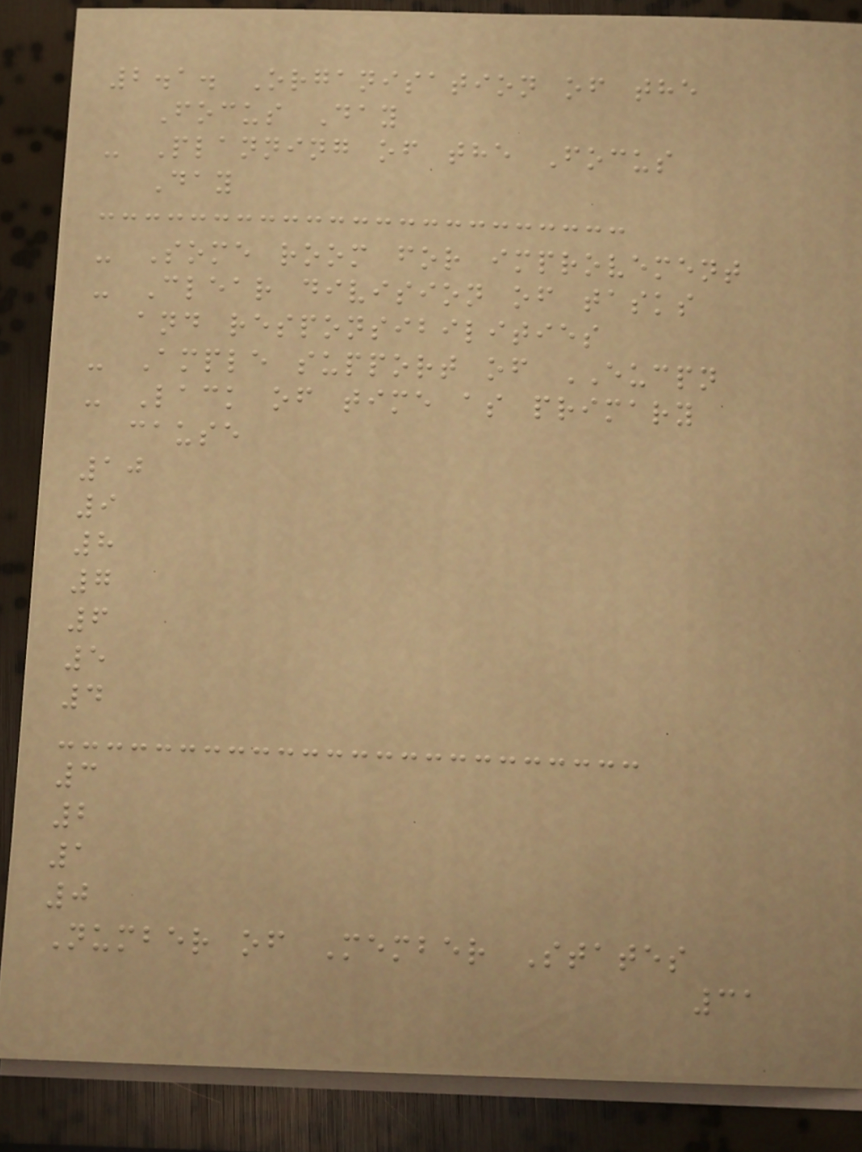2.1. Organisation of the
Focus Day
- Planning of the Focus
Day
- Some room for improvement
- Clear division of tasks
and responsibilities
- Ample support of EUCPN
- Lack of time as primary
cause
10
9
8
7
6
5
4
3
2
1
0
Number of Member States
31
